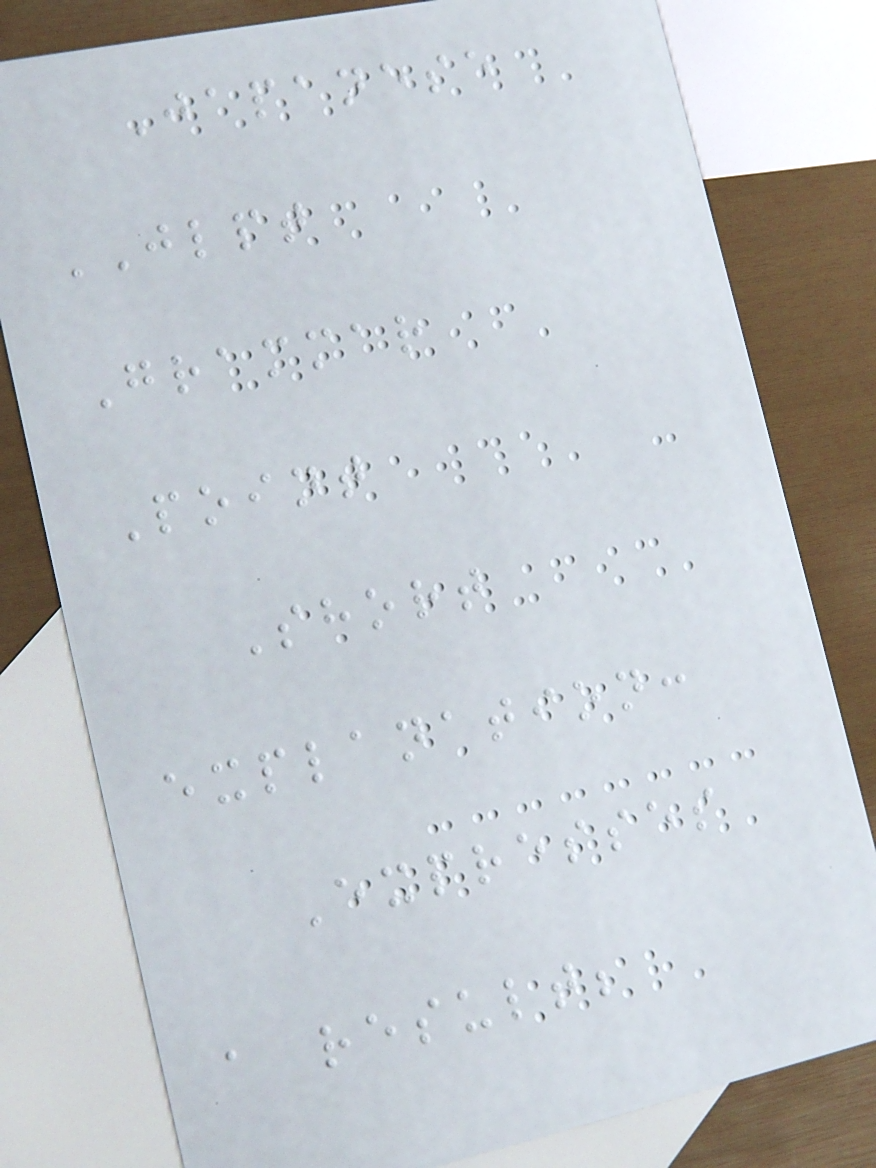Japanese
JLPT
Grammar
Point
Short
explanation:
Expresses
a result;
